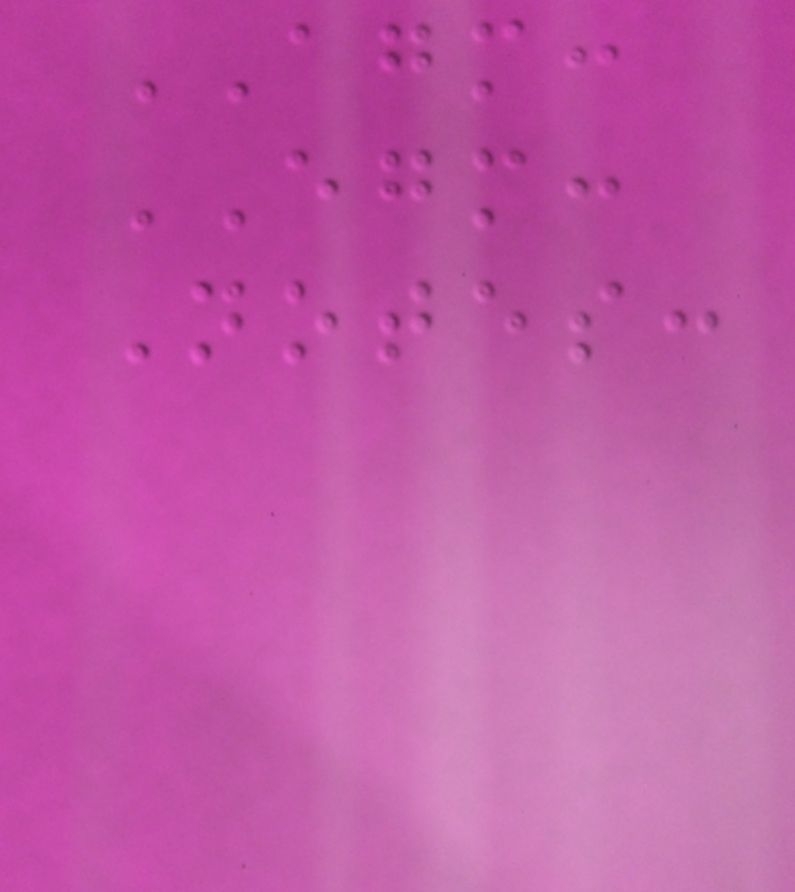AGM:
EGM:
Notes:
